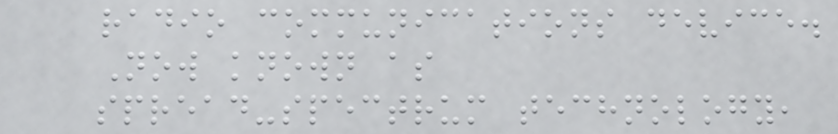radio communications device.
Now known as
spread-spectrum technology,
